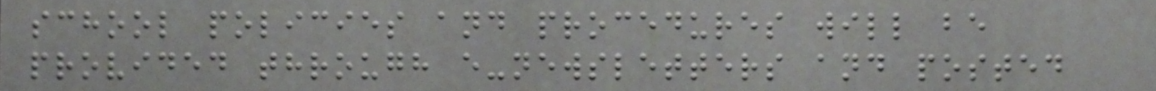school policies and procedures will be
provided through e-newsletters and posted
